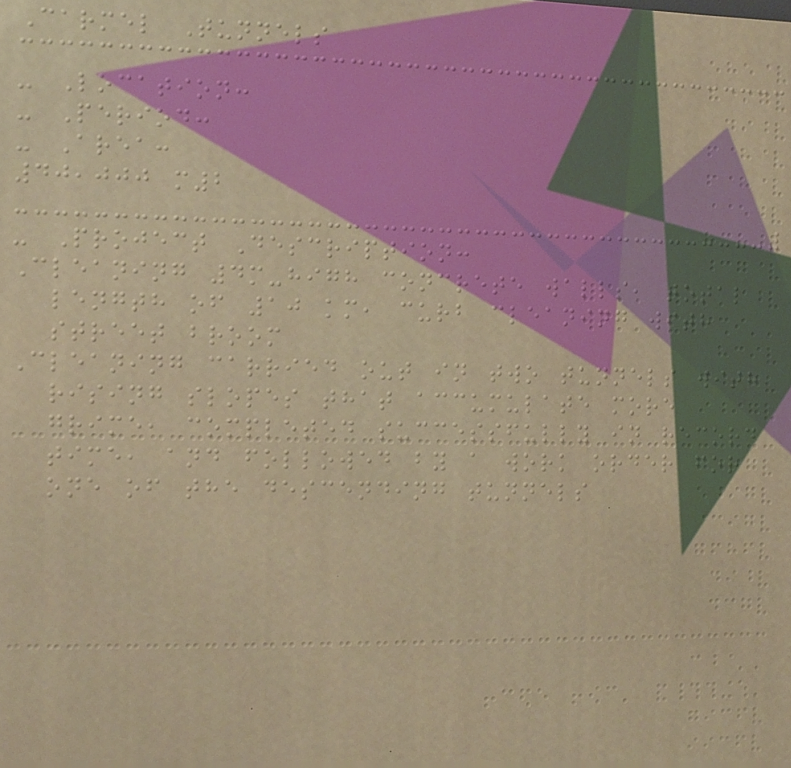Carmel Tunnels
- Location:
- Period:
- Area:
40,000 m2
- Project Description:
Cleaning 4m-high concrete walls, total
length of 10 km, curb cleaning with
street broom
Cleaning carried out in two tunnels with
rising slopes that accumulate more
grime, completed successfully in record
time, and followed by a work order for
one of the descending tunnels
